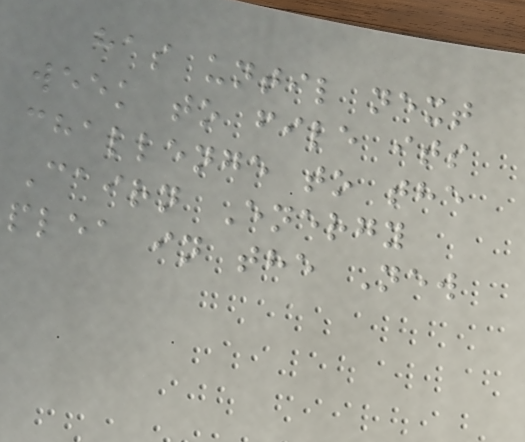has until next
week to file its
challenge to the
Cairn Energy
plea in the New
